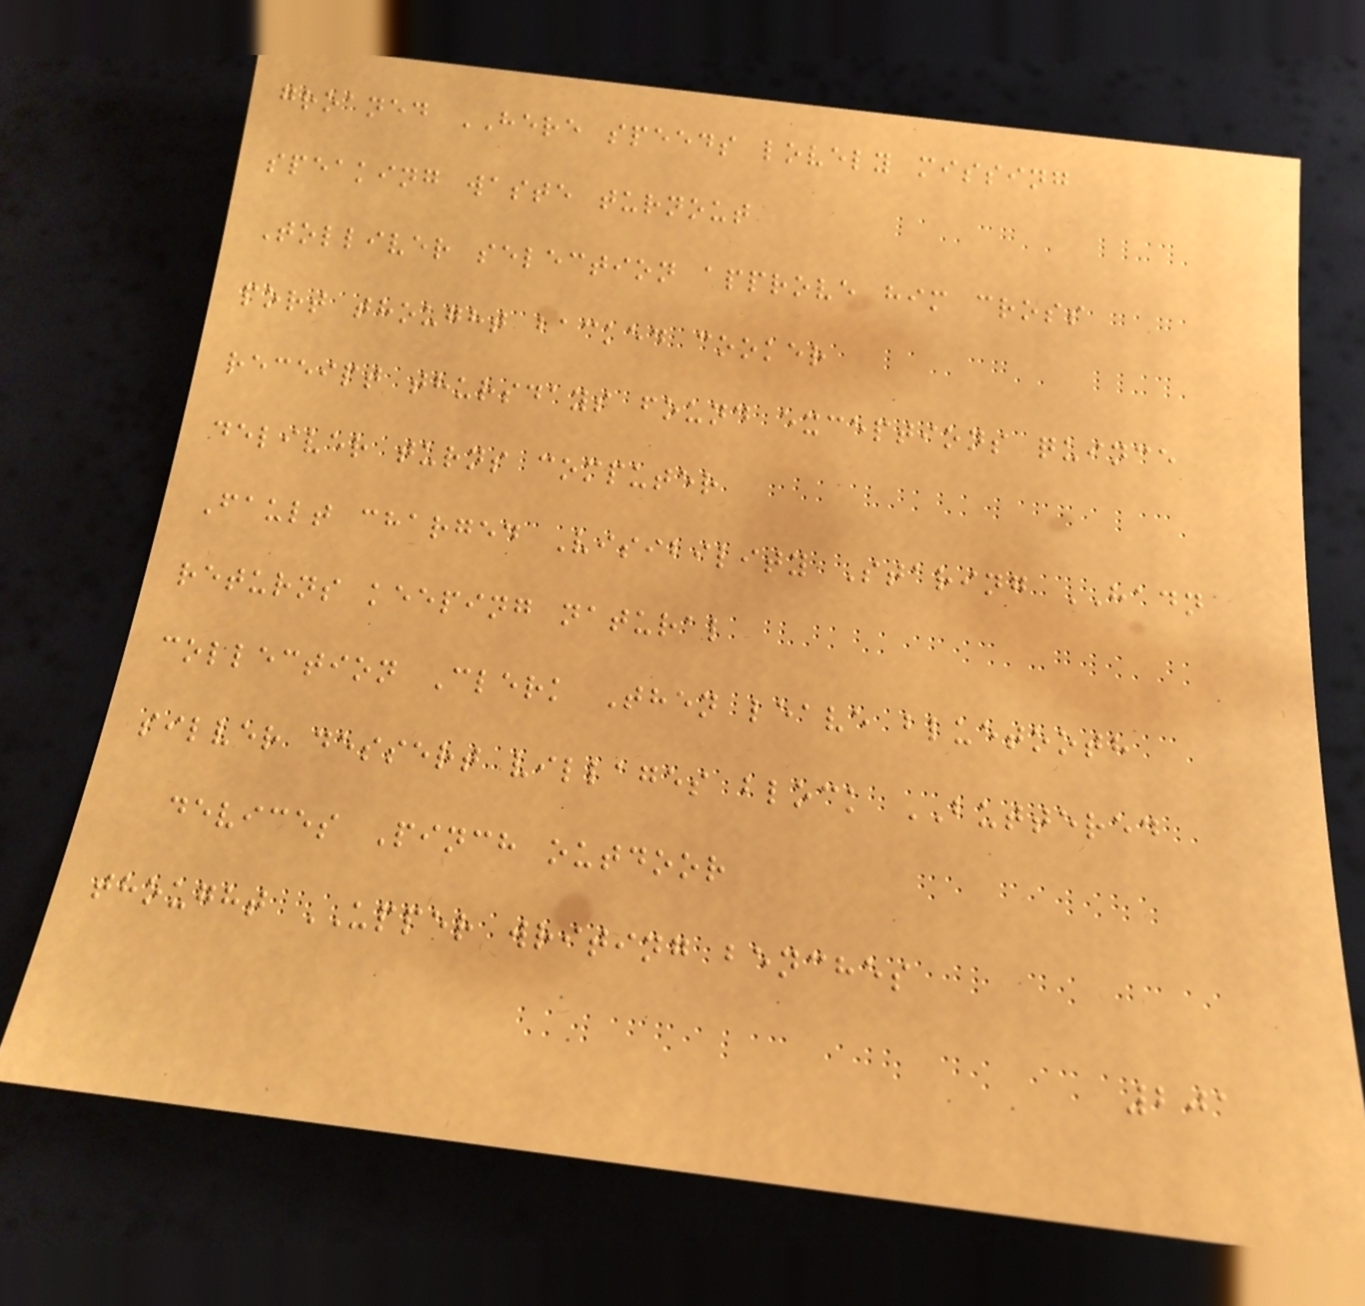groaned HERE speeds lovely missing
speaking waste turnout
Tolliver selection approve him cross
port thought backed cooker
receipt thursdays found exceptions quince
deliver turns computer
Fault charged Visibility Staring HADN
returns keeping natural
collection Clerk Then leave bluetooth
silver dessert villages block BUTTERED
devices Pinch outdoor
thought UPPER writing benches
201
